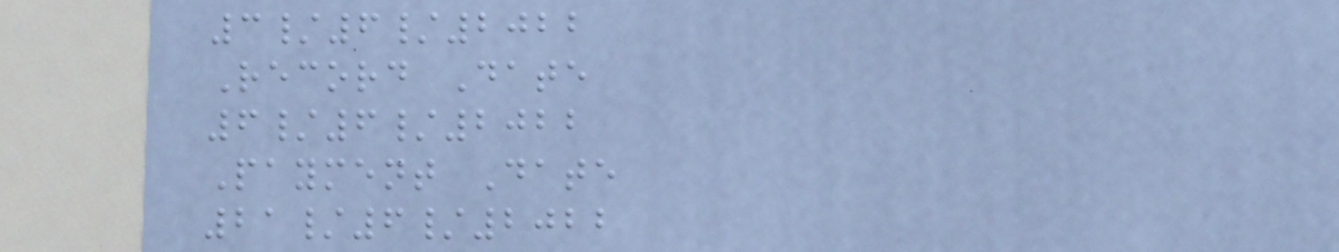3/6/2022
Record Date
6/6/2022
Payment Date
21/6/2022
